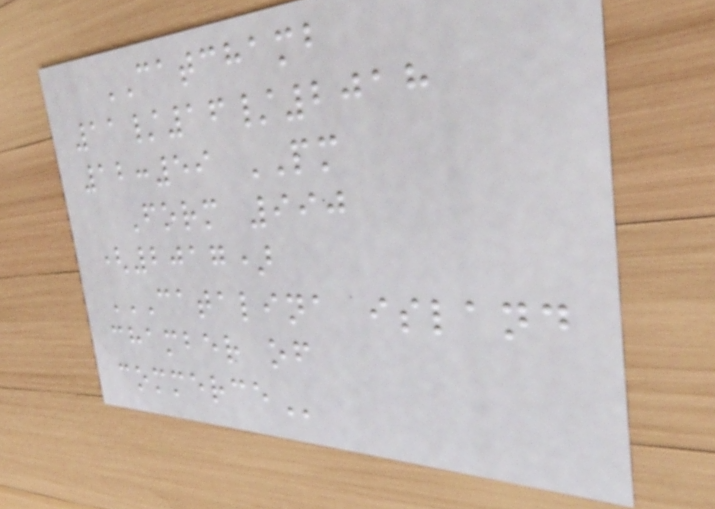CATCHAMB
11/16/2018
12:59 PM
Form 990
(2017)
CATALINA ISLAND
CHAMBER OF
COMMERCE
